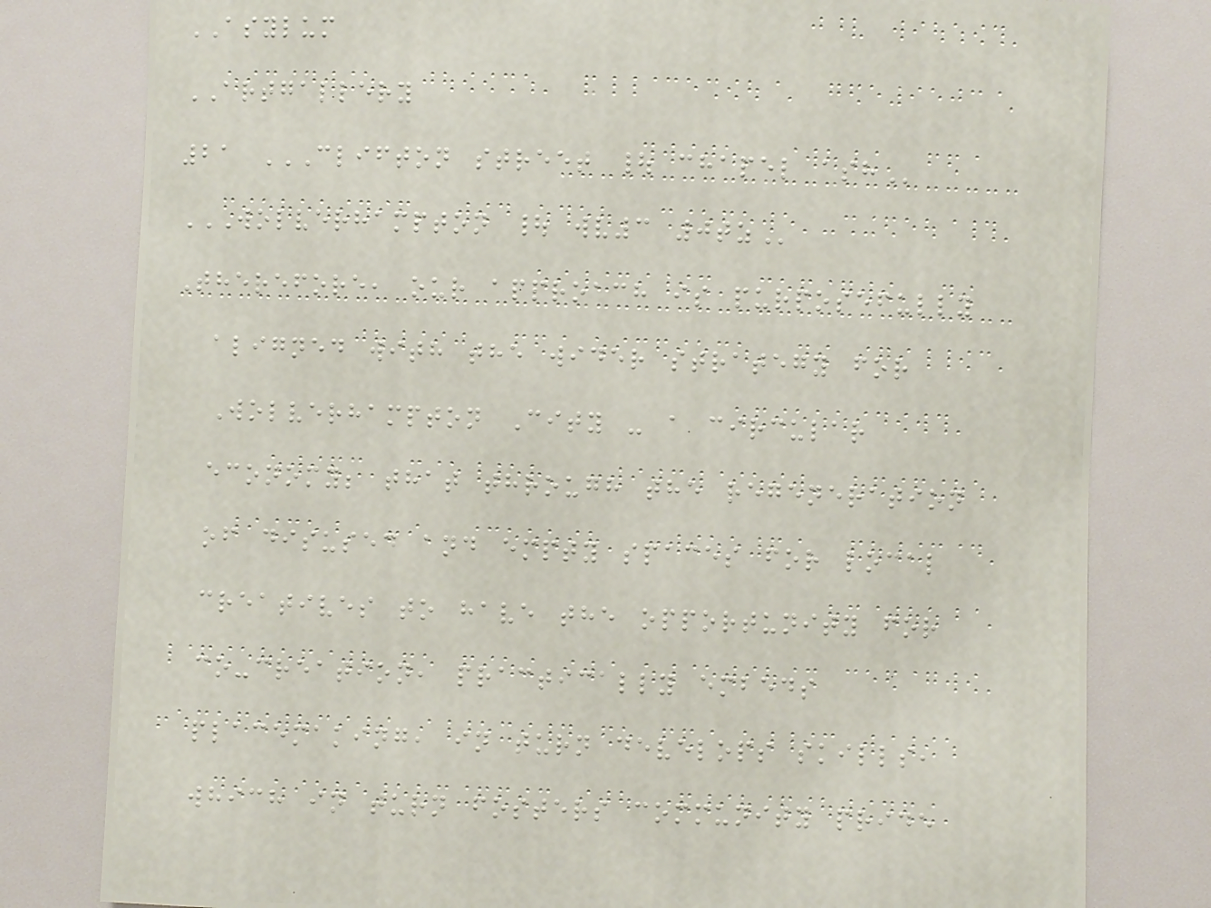ASYLUM
ARTGALLERY
21 CLIFTON STREET | CHAPEL ASH
WOLVERHAMPTON | WV3 0TZ
Therefore, our approach is purposefully
aligned with the wider strategy for
Wolverhampton City - a circular
economy; that through the regeneration
of disused and empty spaces for local
creatives to have the opportunity for
co-creation, practically embeds
placemaking, in turn develops skills,
which in turn fosters community pride
